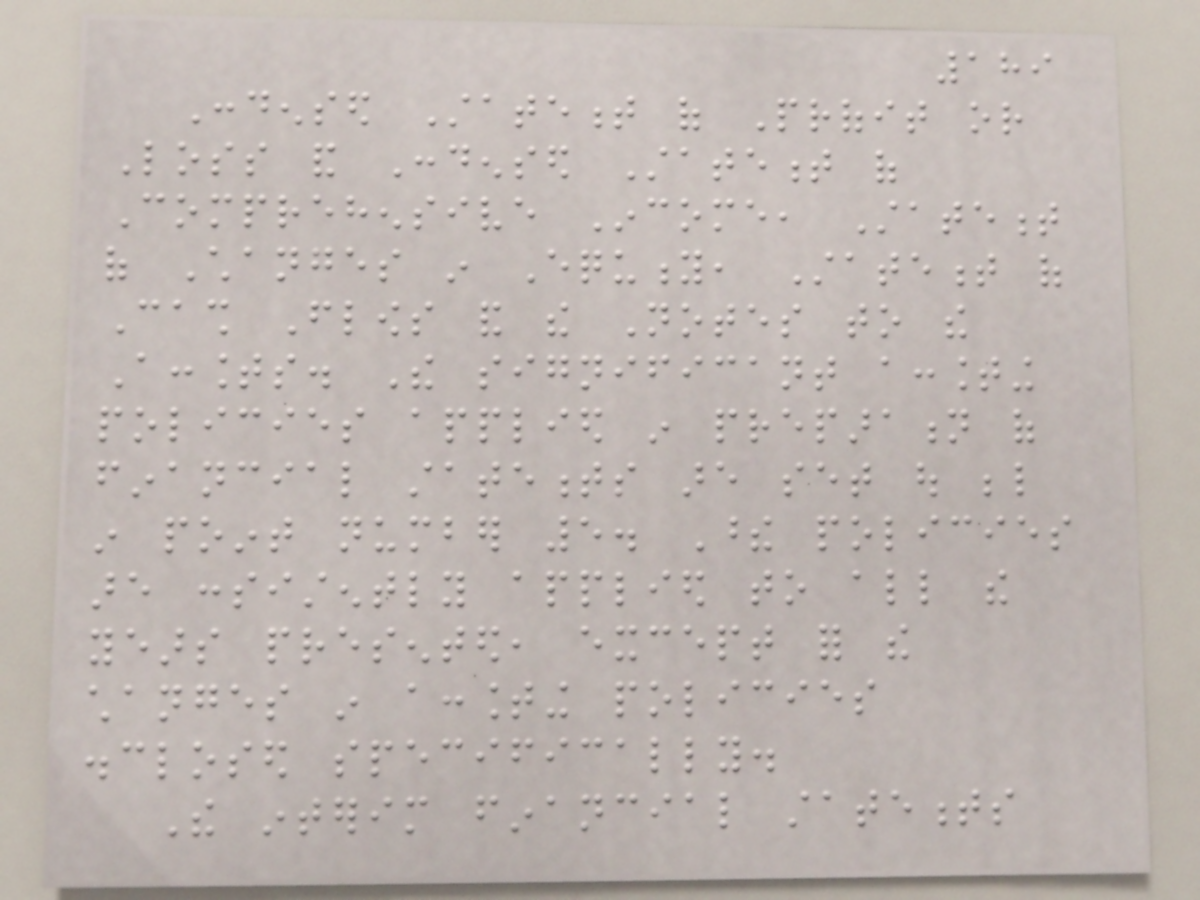189
Condensed Statement of Profit or
Loss and Condensed Statement of
Comprehensive Income, Statement
of Changes in Equity, Statement of
Cash Flows and the Notes to the
Accounts. The significant accounting
policies applied in preparation of
financial statements are set out below
in point number 5. These policies
are consistently applied to all the
years presented, except for the
changes in accounting policies
disclosed specifically.
The interim financial statements
